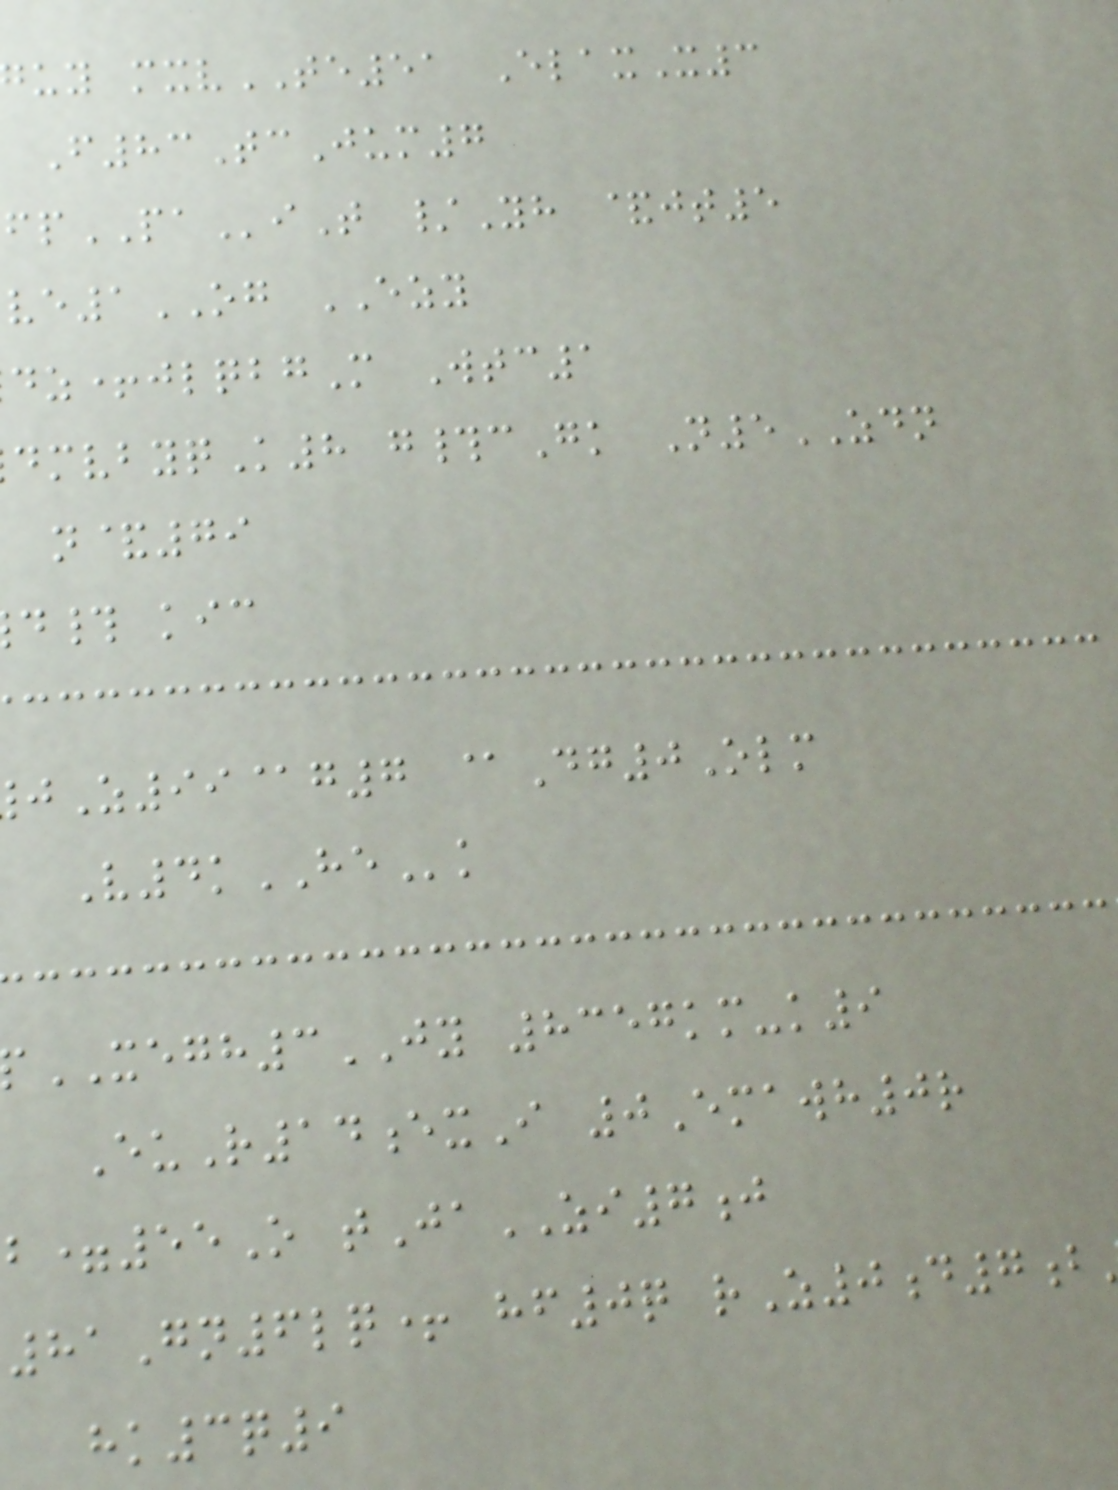uy mxvTE51 ElaxX3
F83TcJum7
fpPAiT /Yh &jt5
ve1OG EZY
z+jlqbgM Wtc1
mvbyqK8 g#cGk N5ZDN
n&79
d# kic
Z99@g7 @Dg0Olm
V4kHEk
XEGH3JY 8357km-k9
EuR14exI 0Emawh0r
b=55O tJaZI7j
81Gn6lq+ hf0q rZ0d7b
hk3q9
